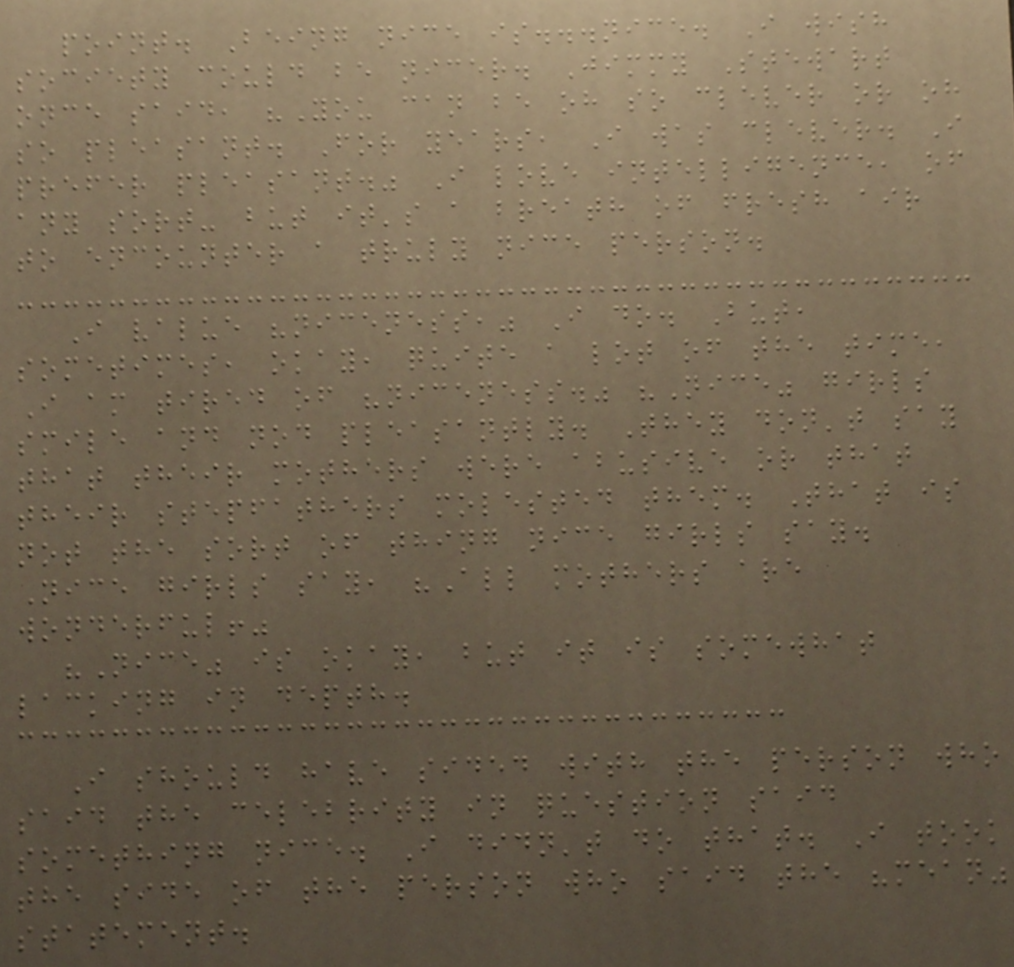point. Being nice is...nice. I wish
society could be nicer. Jimmy Stewart
once said, "You can be oh so clever or oh
so pleasant. For years, I was clever. I
prefer pleasant." I love intelligence, of
any sort- but it's a breath of fresh air
to encounter a truly nice person.
I value "niceness," I do. But,
sometimes, okay, quite a lot of the time,
I am tired of "niceness." "Nice" girls
smile and nod pleasantly. They don't say
that their mothers were abusive or that
their stepfathers molested them. That is
not the sort of thing nice girls say.
Nice girls say, "All mothers are
wonderful!"
"Nice" is okay, but it is somewhat
lacking in depth.
I should have sided with the person who
said the celebrity in question said
something nice. I didn't do that. I took
the side of the person who said the "mean"
statement.
